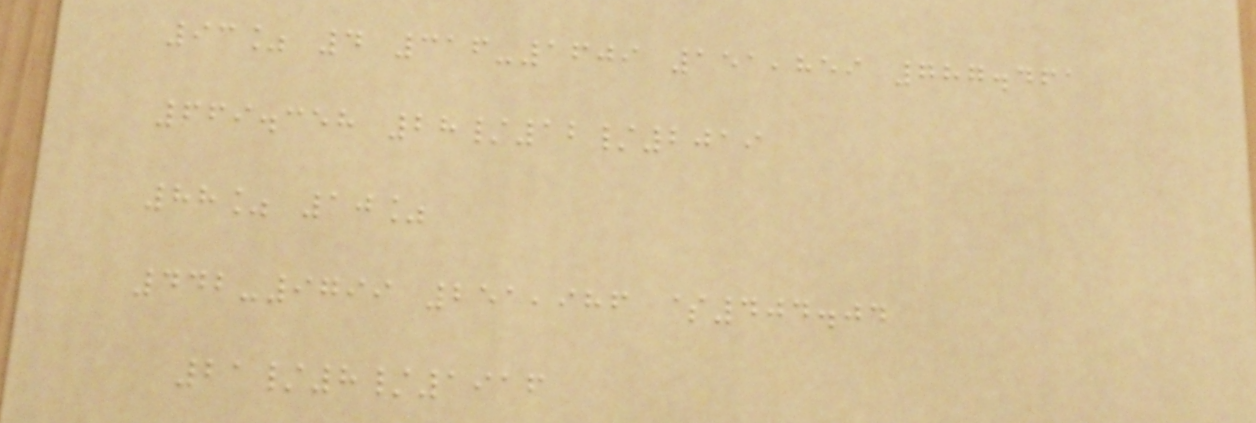93% 4 316-1609 151,859 787.461
669.358 28/12/2019
88% 10%
442-9799 251,986 $404.04
21/8/1916
